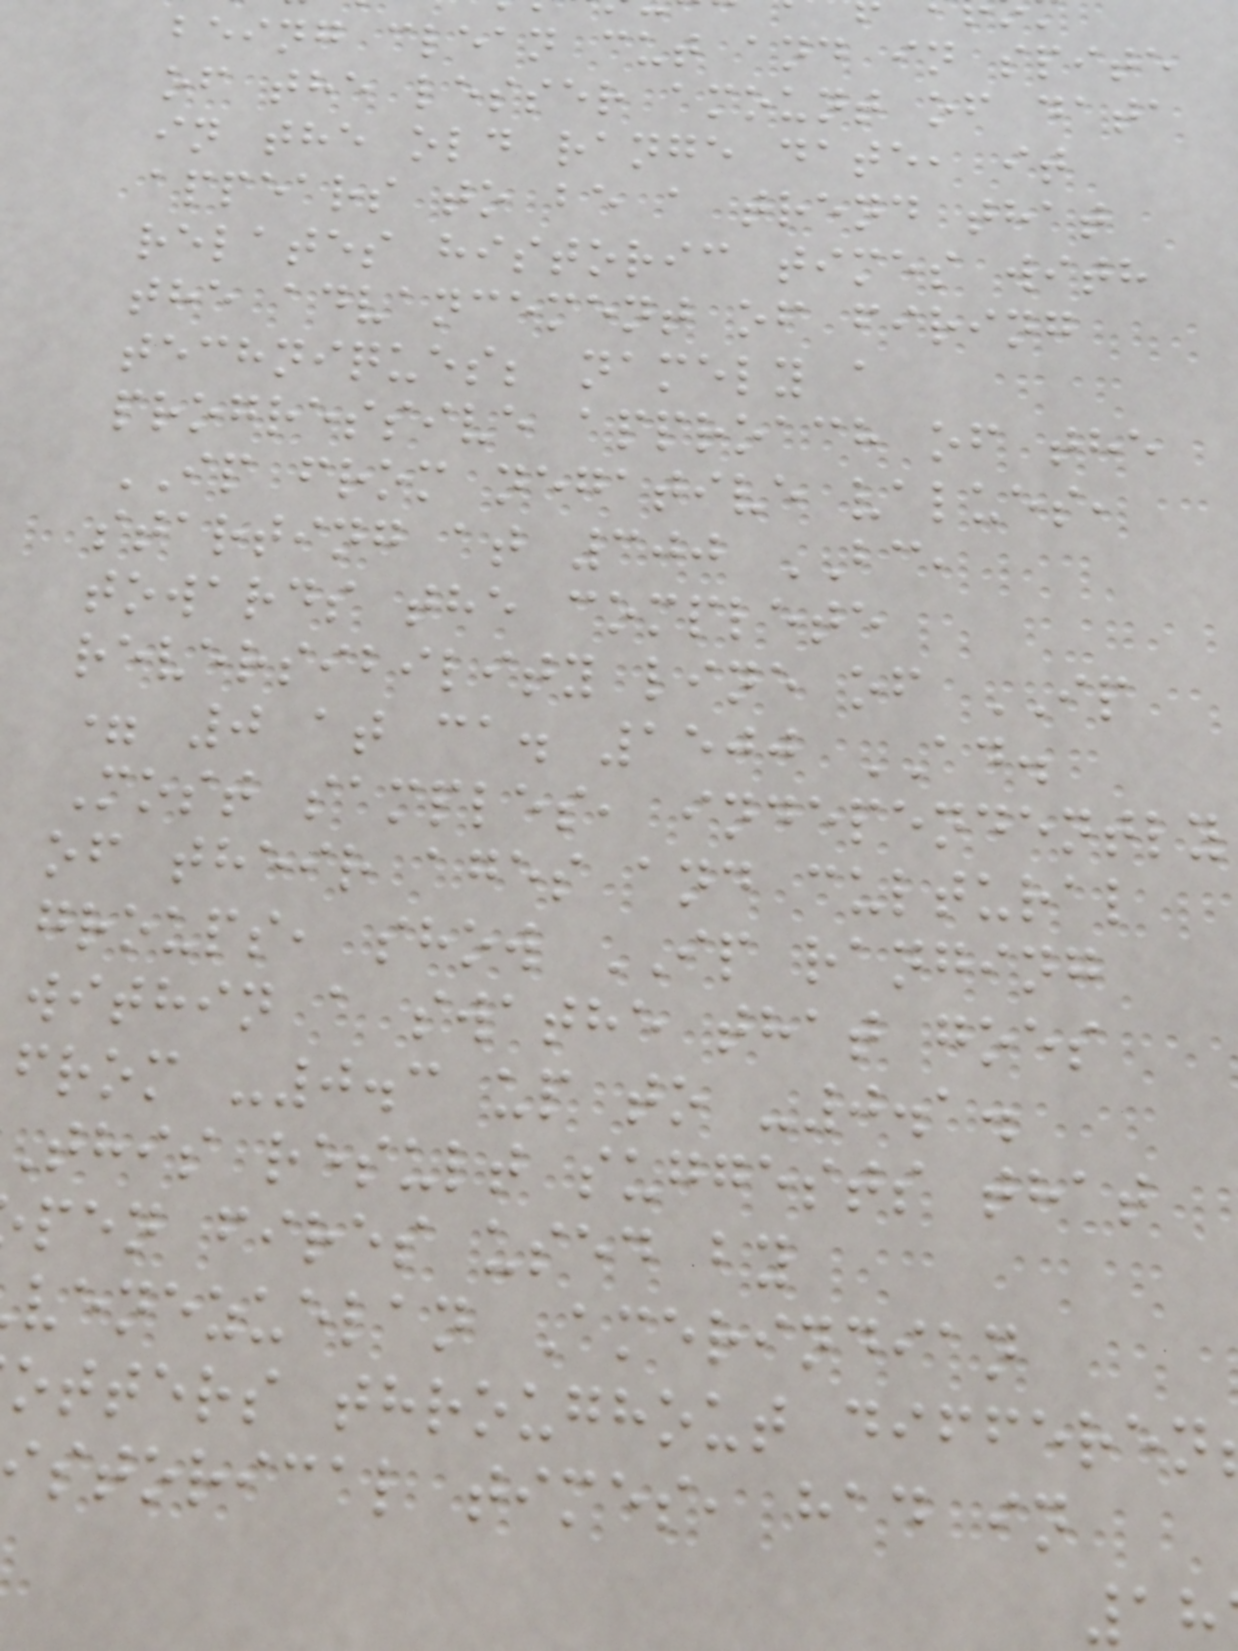being clean cut and in spite
of the lesser amount of data
in the old range date, it
appears to be a trend that
relates historic times with
the advancement of firing
techniques; namely a
progressive approach of the
IP from negative values,
starting at 300 BC,
towards the complete
reversibility line of IP
= 0 at ca. 1500 AD.
Most samples, independently
of their ages and cultural
groups, show IP ranging
within a swathe that goes
from -0.3 up to -0.1.
This result suggests that
pen fires used by
venezuelan Amerindian
otters throughout differen
storical times, had in
